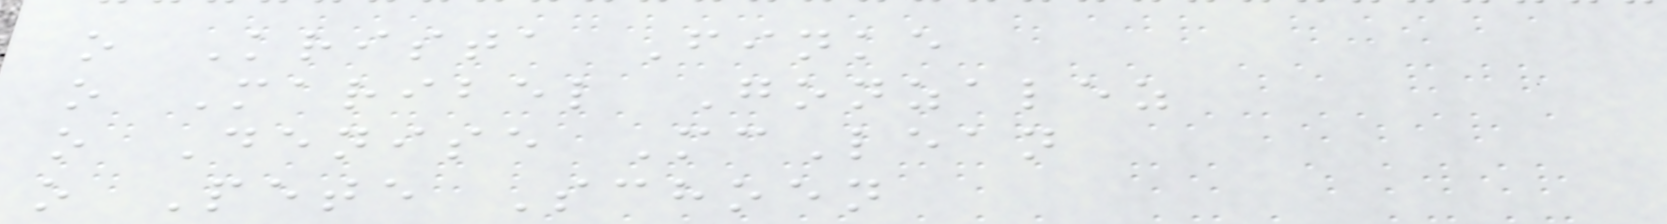o Krista Finke
o Maribel Gonzalez
o Denise McLean
o Pete Schoen
